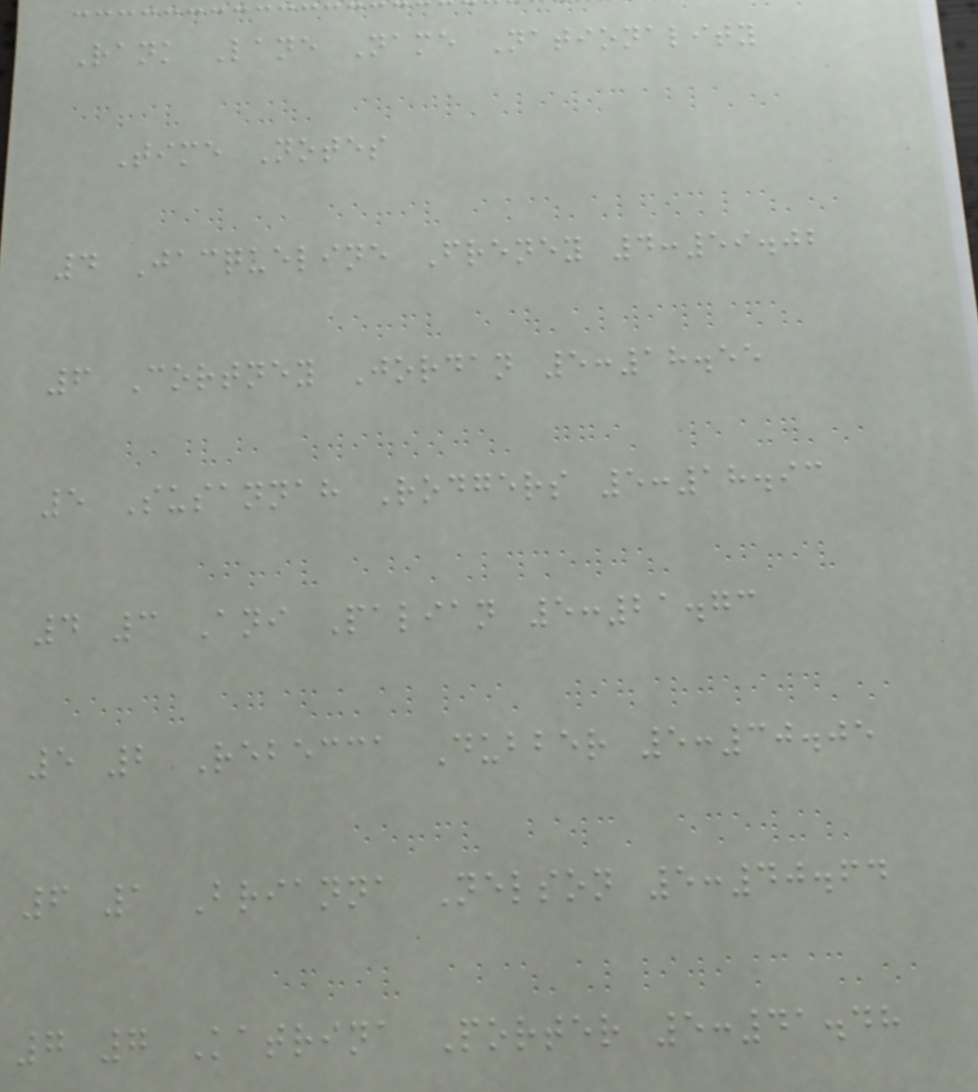Rank Lane Name Nationality
Time Notes
4 Jacqueline Freney 4:59.02
6 Cortney Jordan 5:18.55
5 Susannah Rodgers 5:18.93
4 3 Ani Palian 5:21.73
5 2 Rebecca Dubber 5:30.05
6 1 Brianna Nelson 5:40.64
7 7 Katrina Porter 5:41.48
